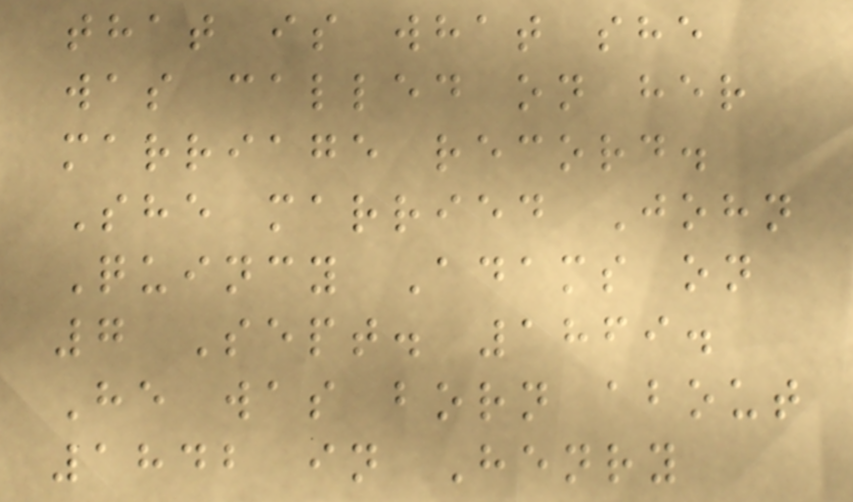that is what she
was called on her
marriage record.
She married John
Quincy Adams on
7 Sept. 1869.
He was born about
1842 in Henry
